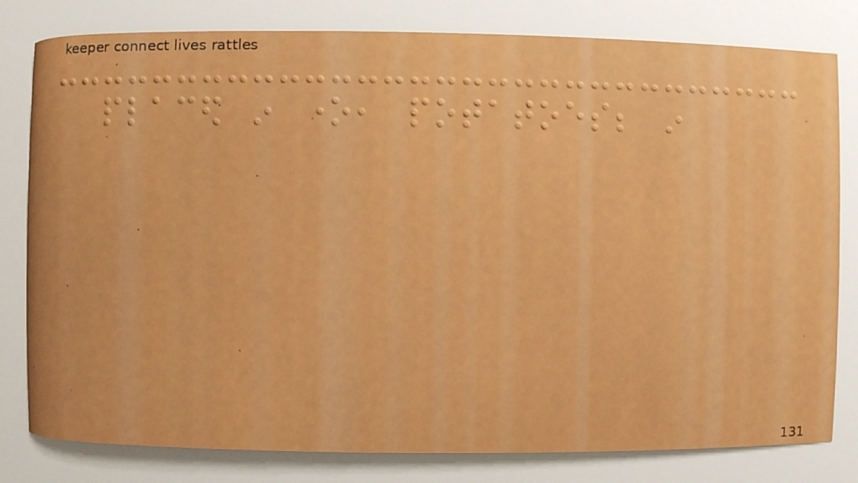placed in one, potatoes; in
